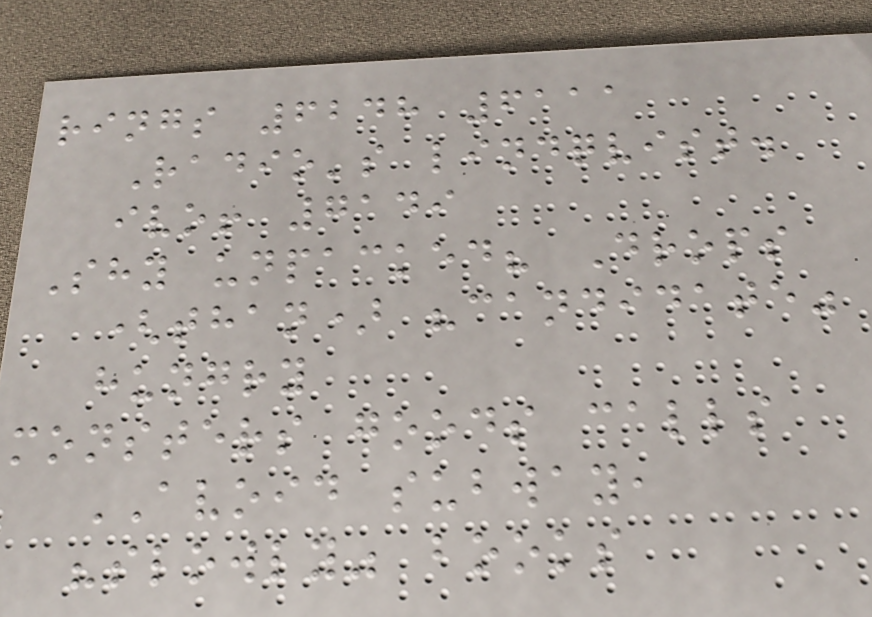rings 6248 6111
Radio's lindqvist.
ivo! 7149
Shy unpacked? Drops
(than) "candidate"
hungry
monsters goods calls
AVOID subway,
"slowly" books
